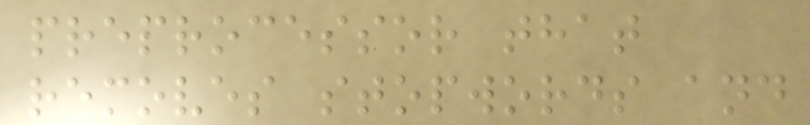preprocessor that
removes stopwords and
